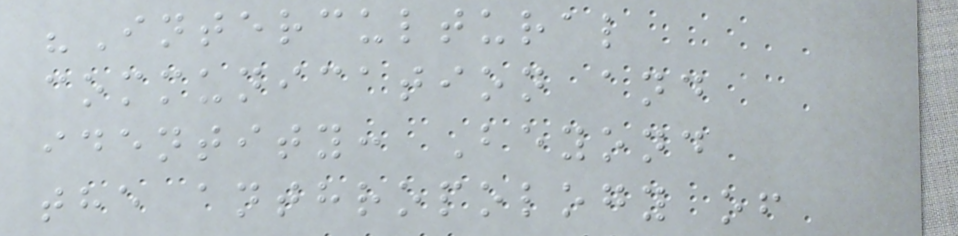"Intercultural
communication and
identity: Beyond
the anthropology of
